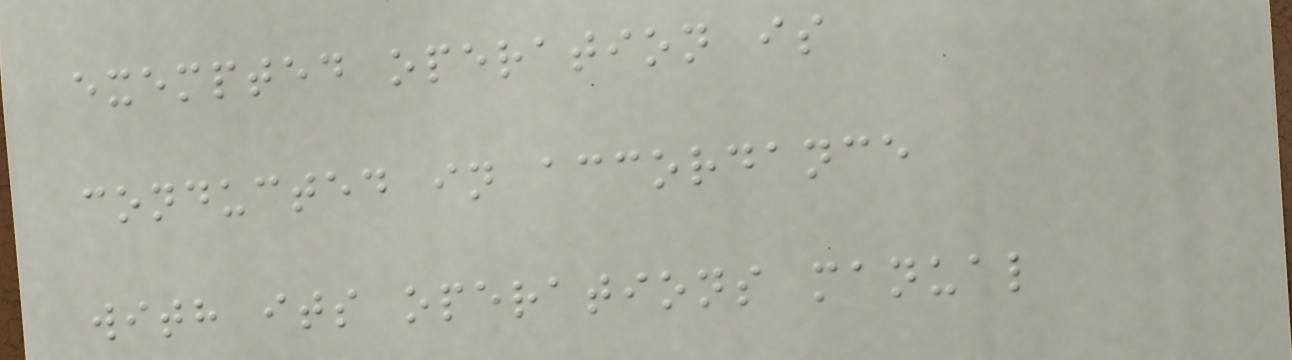exempted operation is
conducted in accordance
with its operations manual
